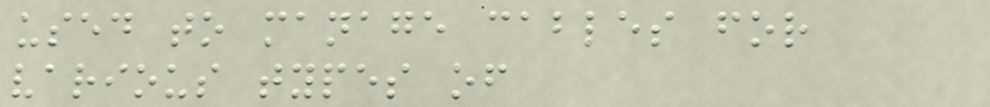used to manage cables for
various types of
